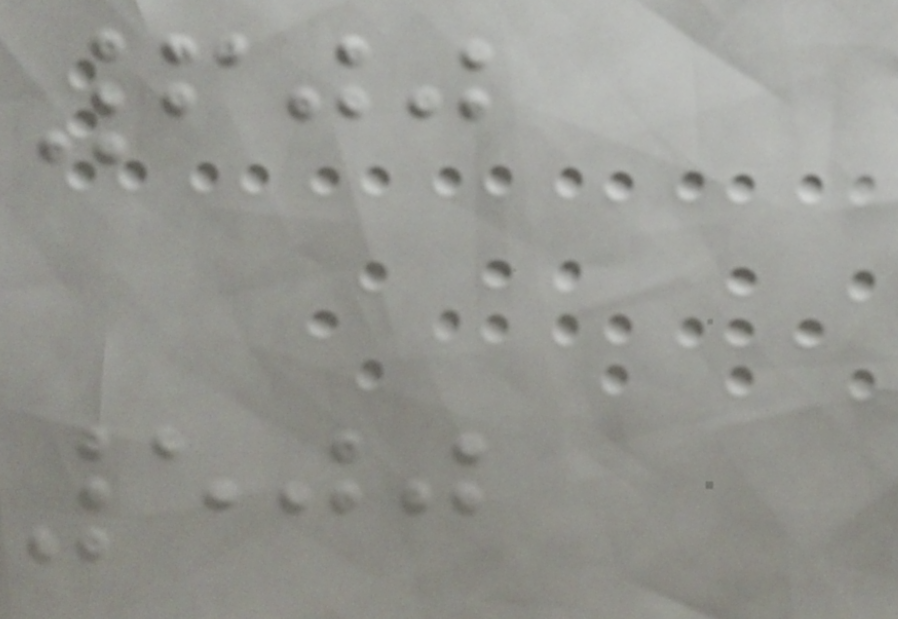600
500
